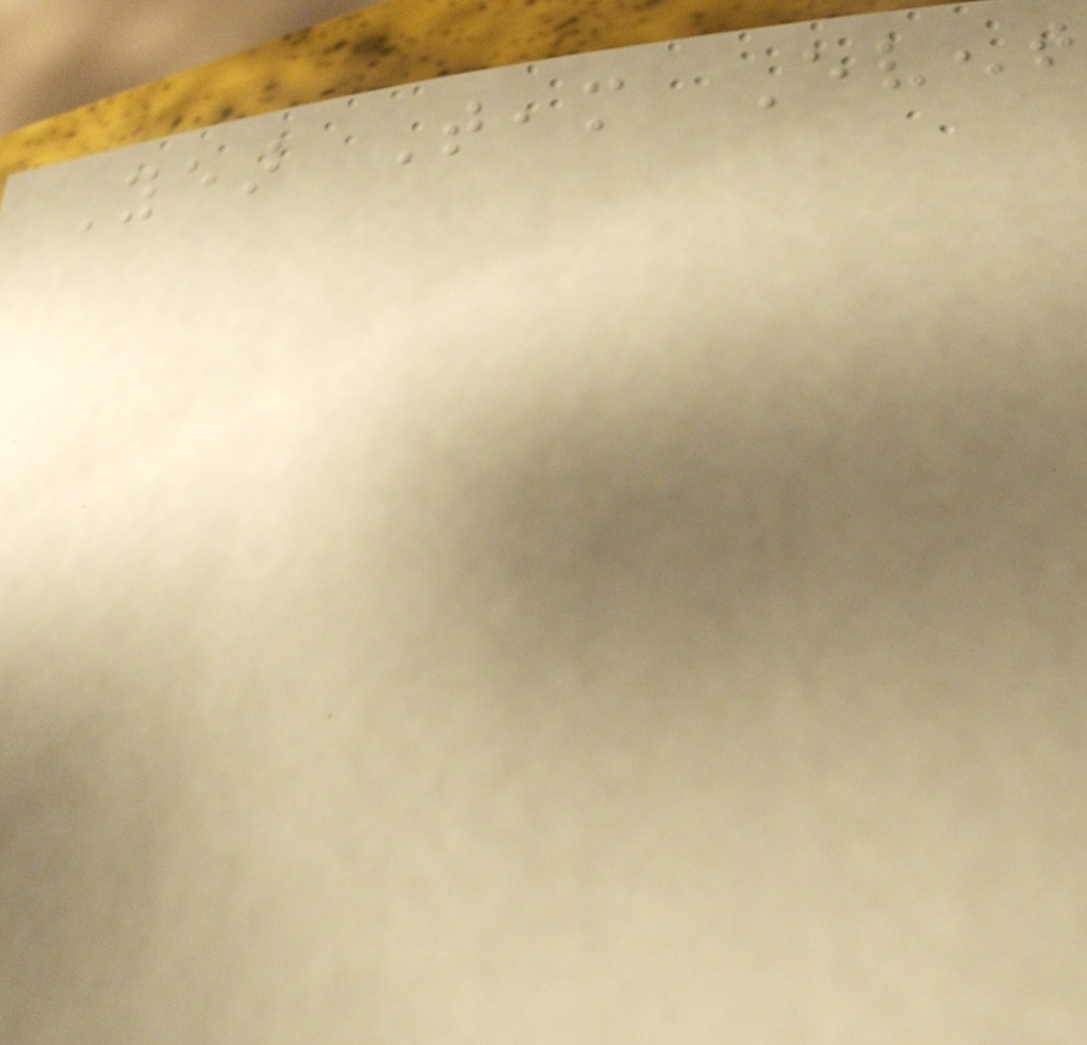Year Team Event
